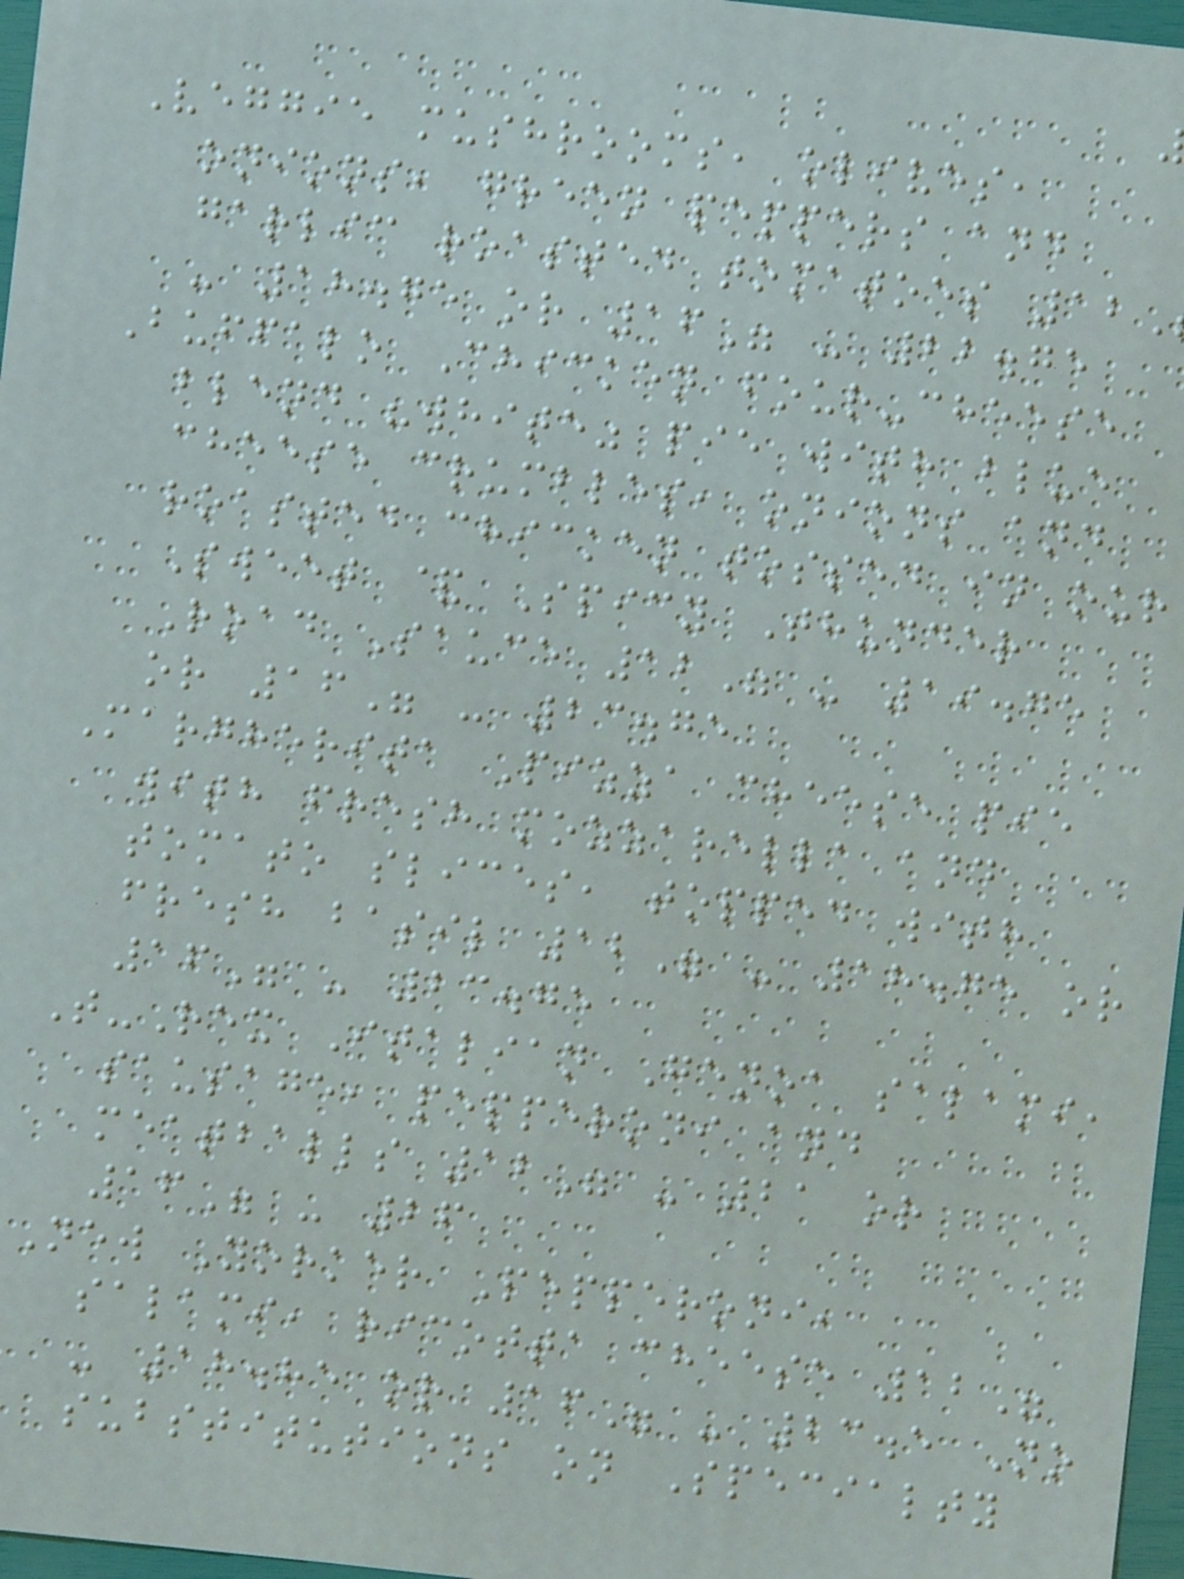Veggie mushrooms, olives,
onions, green peppers and
garlic roasted tomatoes 12
- 18.75 or 16" - 22.75
Buffalo Chicken four-cheese
blend "white" pie with blue
cheese crumbles, onions and
roasted chicken tossed in our
Sweet & Spicy Thunder
Road Sauce 12" - 19.75
or 16" - 23.75
Margherita Pizza cheese pie
with fresh mozzarella and
tomato slices, topped with
fresh basil 12" - 18.75 or
16" - 23.75
T-Rex Italian Genoa salami,
sausage, pepperoni and
meatballs 12" - 21 or
16" - 26
New Yorker Pepperoni,
salami, ricotta cheese 12"
- 18.85 or 16" - 23.5 No
substitutions on Specialty
